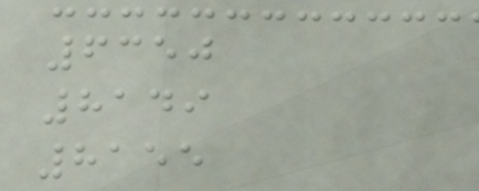6350
8149
8155
